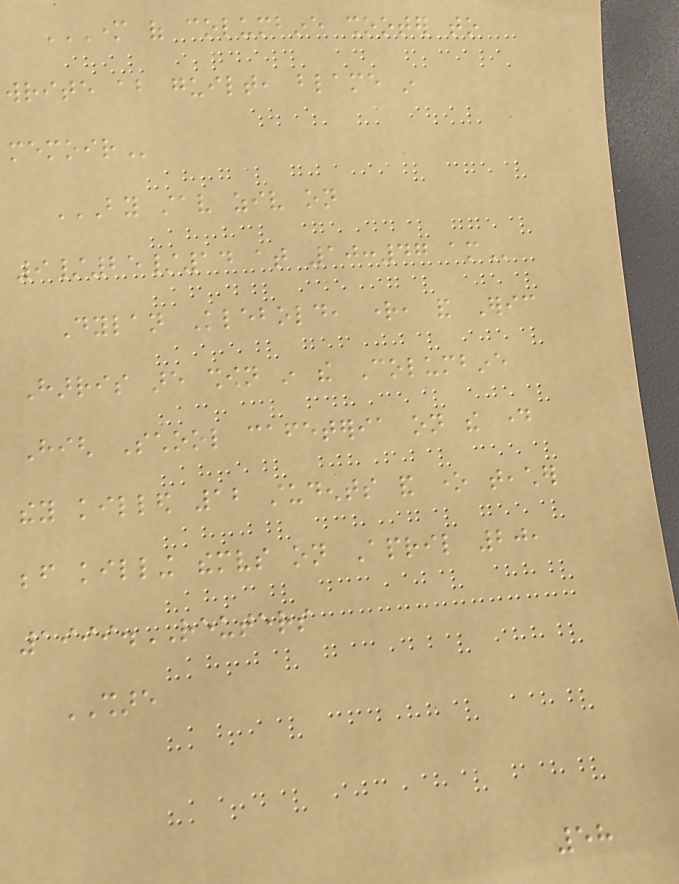MOTHER OF COLUMBINE SHOOTER TO
WRITE ABOUT GUILT, BLAME IN
MEMOIR
BY STAV ZIV ON
9/25/14 AT 10:47 AM
Dylan Klebold, right, and Eric
Harris are shown in the Columbine
High School cafeteria on the day
they killed 12 students and one teacher
before killing themselves on April 20,
1999.REUTERS
SHARE
58
